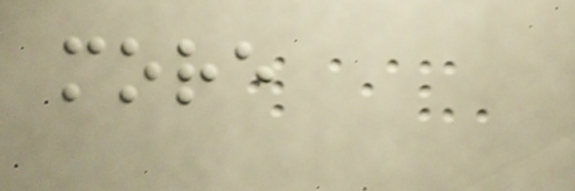more
